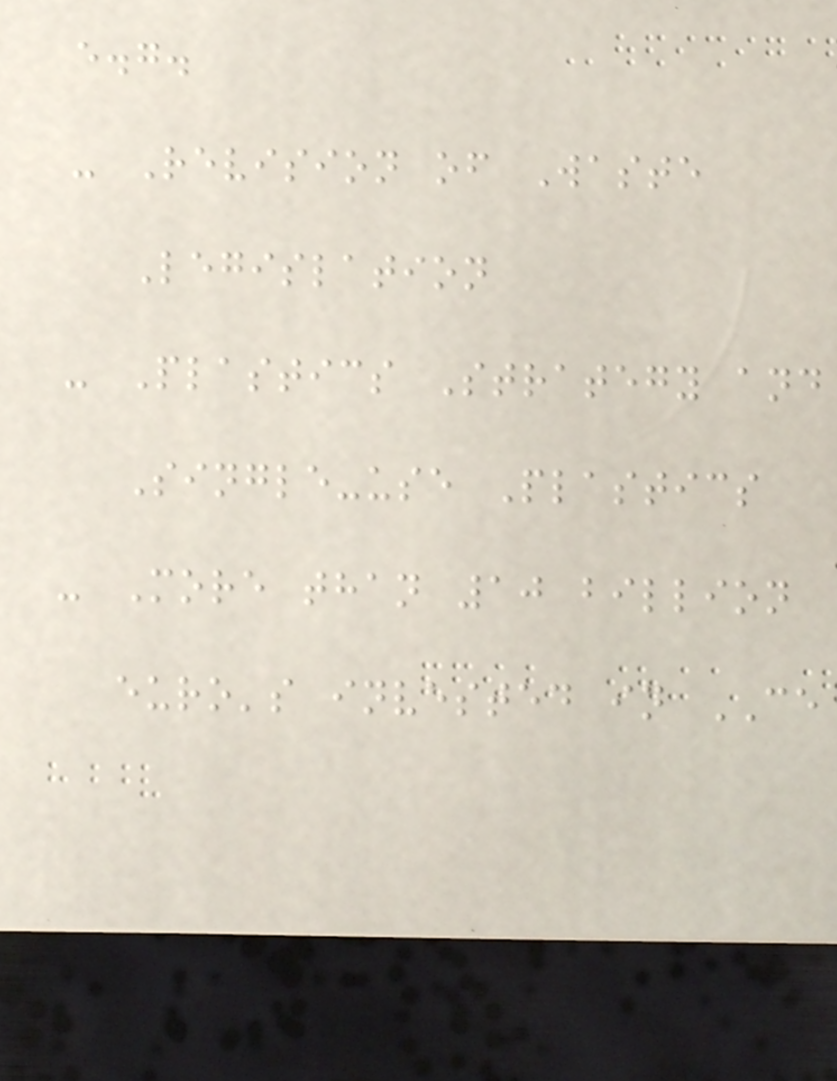e.g.
- Revision of Waste
Legislation
- Plastics Strategy and
Single-use Plastics
- More than 10 billion
euro's invested in CE
